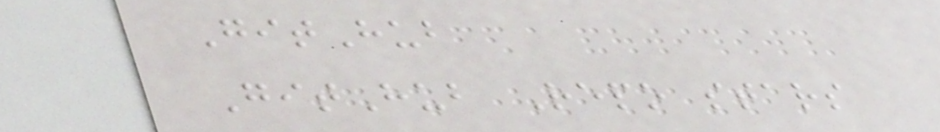GitHub
GitHub Repo stars
